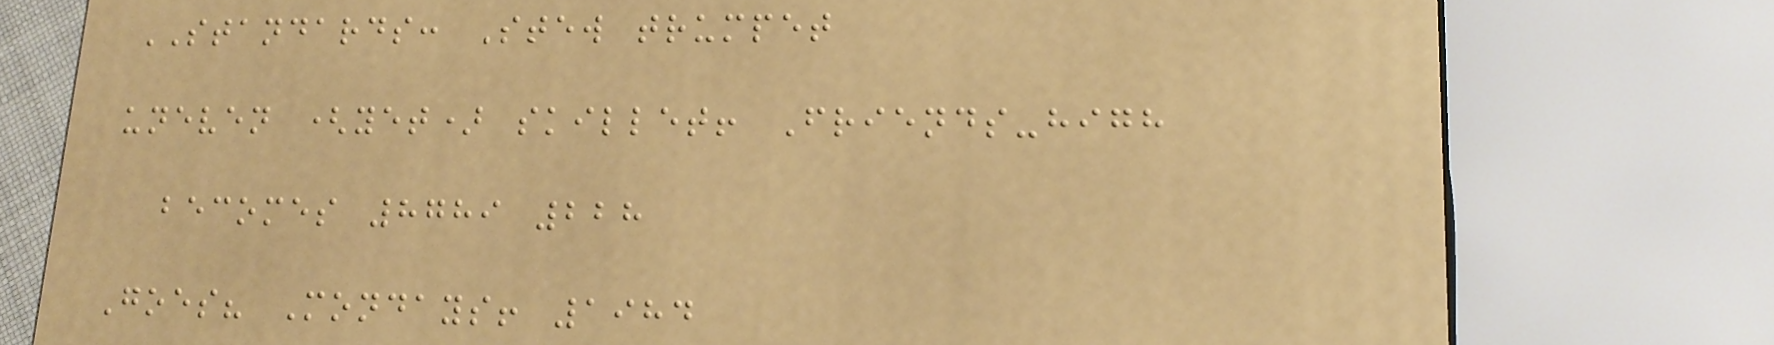STANDARDS: Stew trumpet
uneven (yet) skillet! Friends-high
becomes 8789 228
Goes? Mondays! 1984
